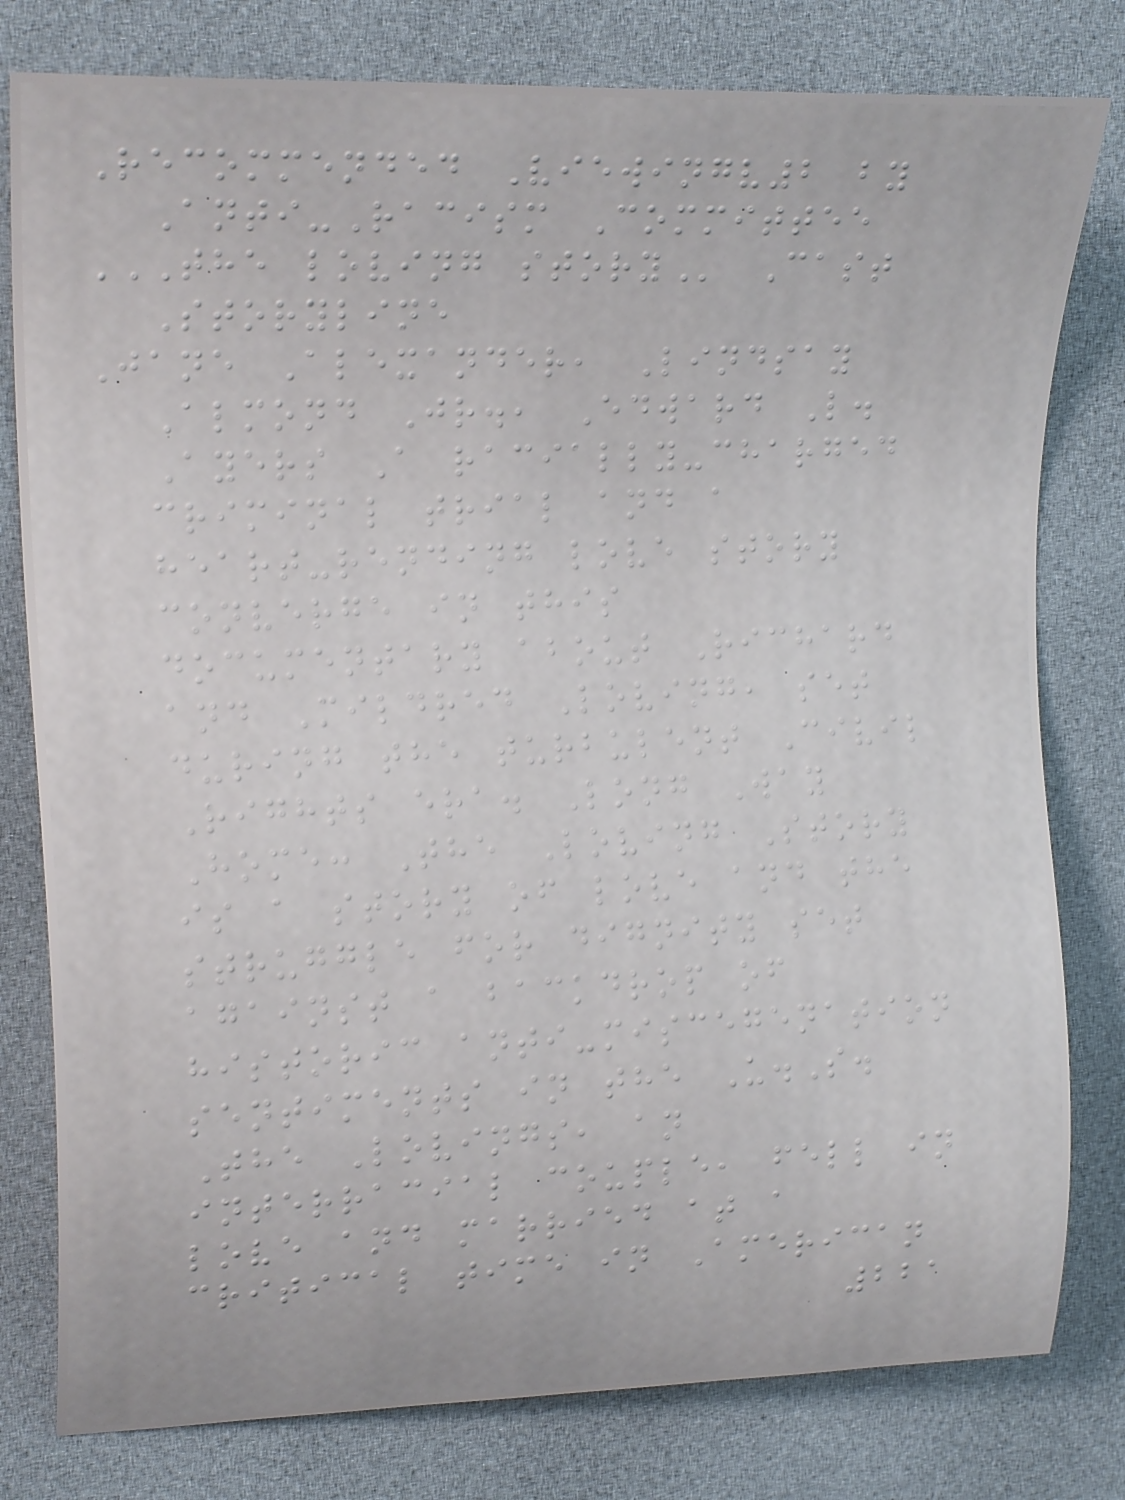Recommended Viewingv2 by
Anti-Racism Committee
THE LOVING STORY Cast
Storyline
Jane Alexander, Lindsay
Almond Jr., Edward L.
Ayers A racially-charged
criminal trial and a
heart-rending love story
converge in this
documentary about Richard
and Mildred Loving, set
during the turbulent Civil
Rights era. Long Way
Home: The Loving Story
is a story of love and the
struggle for dignity set
against a backdrop of
historic anti-miscegenation
sentiments in the U.S.
The Lovings, an
interracial couple, fell in
love and married at a
critical time in American
221
